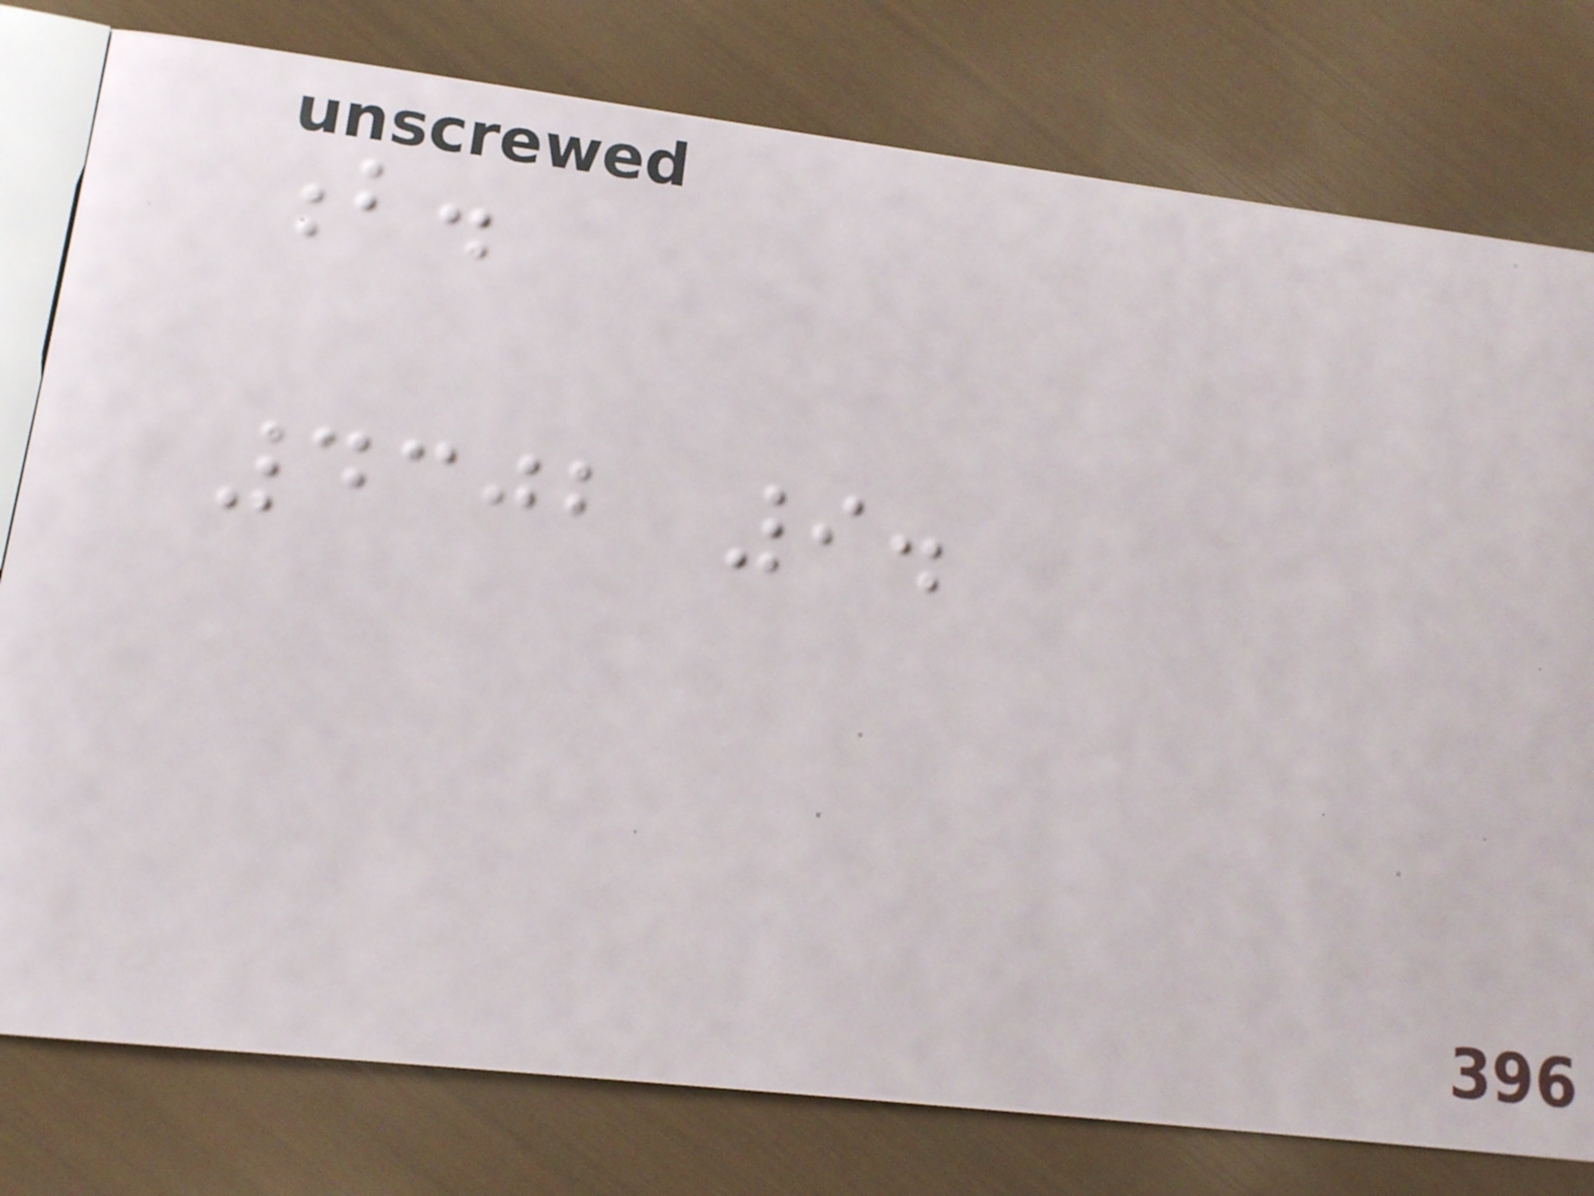b.
4302 9.
